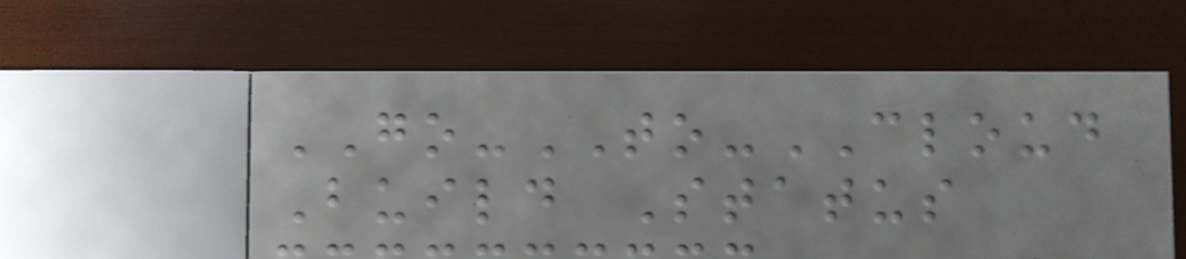GO-TO-CLOUD
Build Status
